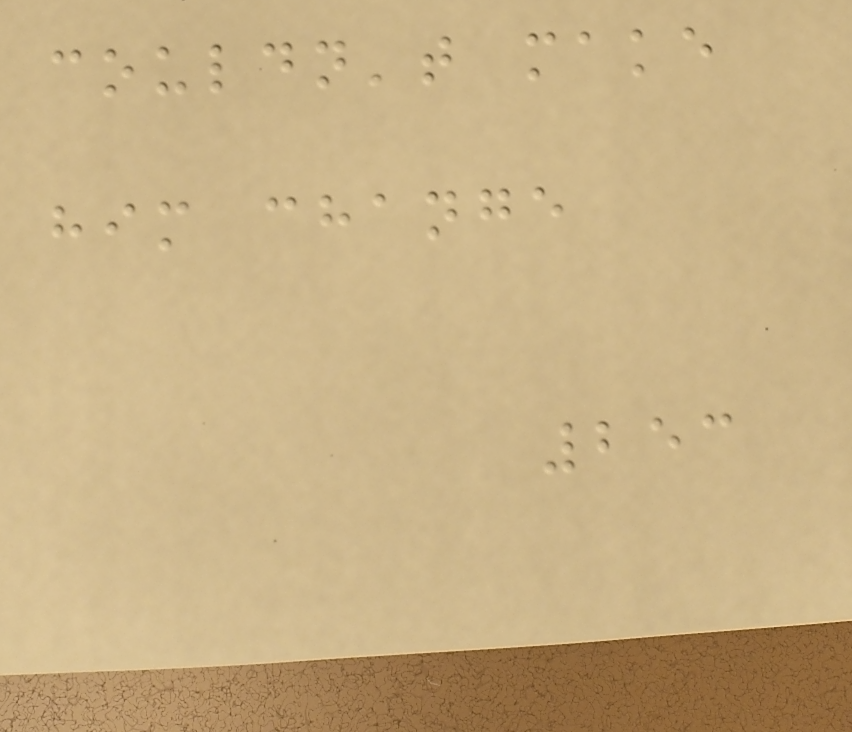couldn't make
him change
253
